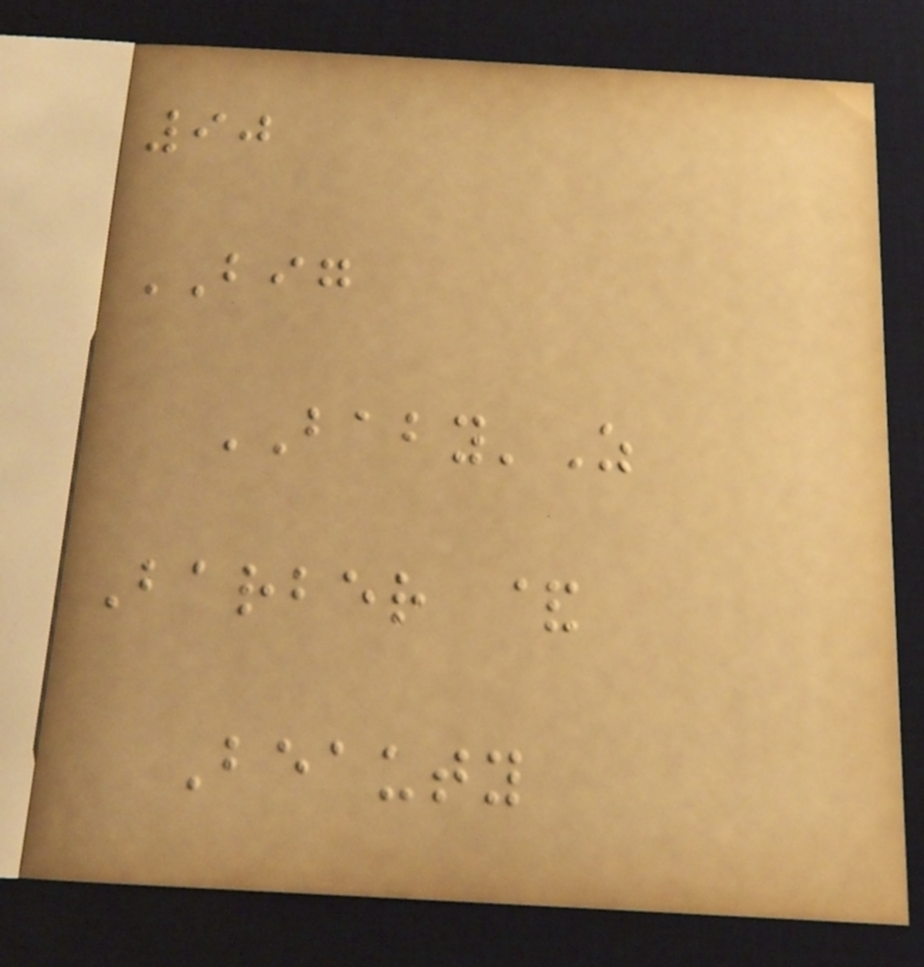90
BIG
BABY'Z
Barber &
Beauty
